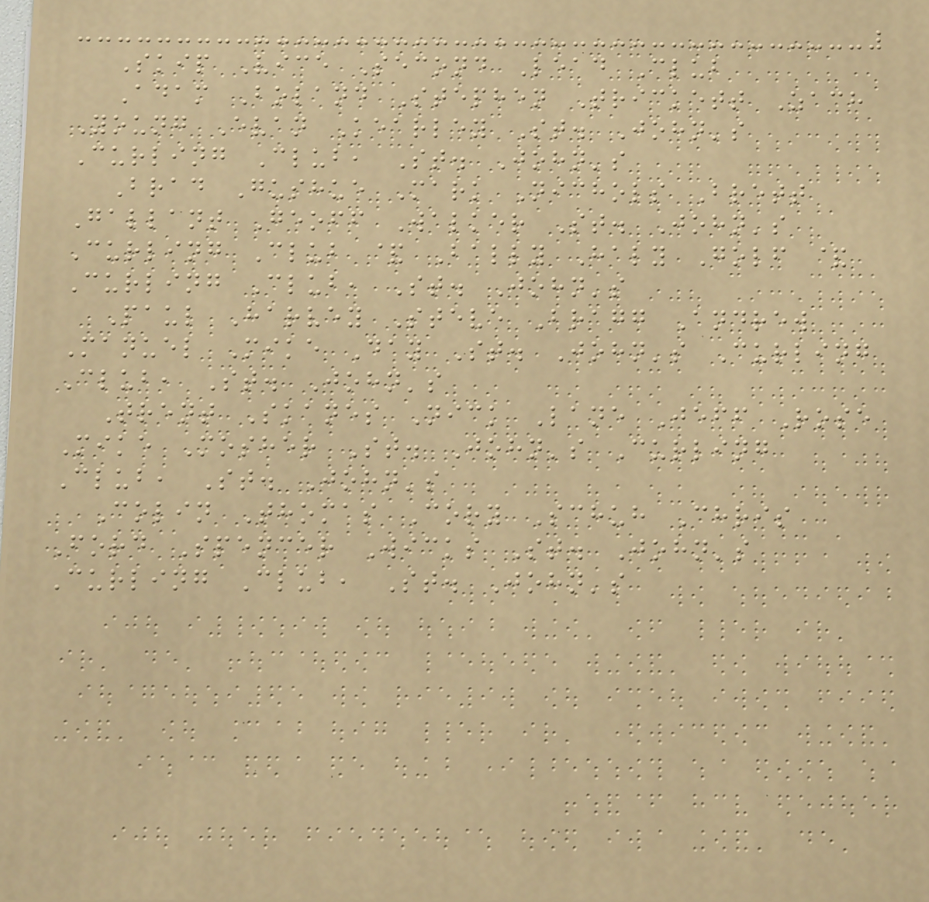Skip Vice Second Lead Club
Adam Boland Stephen Trickett Zach
Young Evan Kearley St. John's
Curling Club, St. John's
Brad Gushue Mark Nichols Brett
Gallant Geoff Walker St. John's
Curling Club & Bally Haly Golf &
Curling Club, St. John's
Paul Harvey Steve Bragg Andrew
Manuel Mike Day St. John's Curling
Club, St. John's
Trent Skanes Nick Lane Jeff Rose
Mike Mosher St. John's Curling
Club, St. John's
Colin Thomas Cory Schuh Chris
Ford Spencer Wicks St. John's
Curling Club, St. John's
